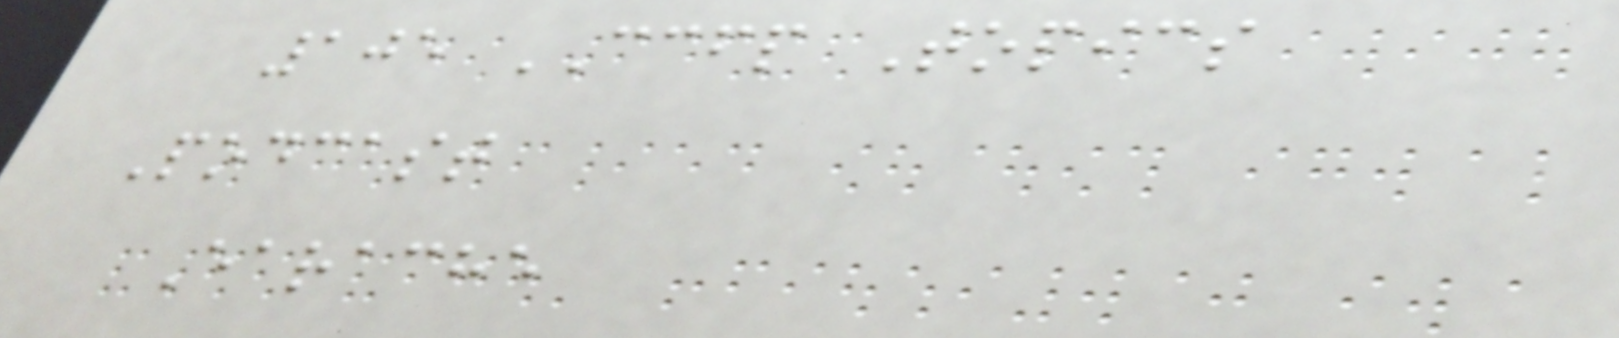105 CCFP Topics
Podcast
Earache
